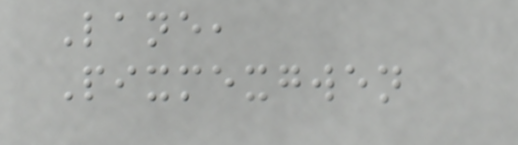Lane,
Pixmexgwen
